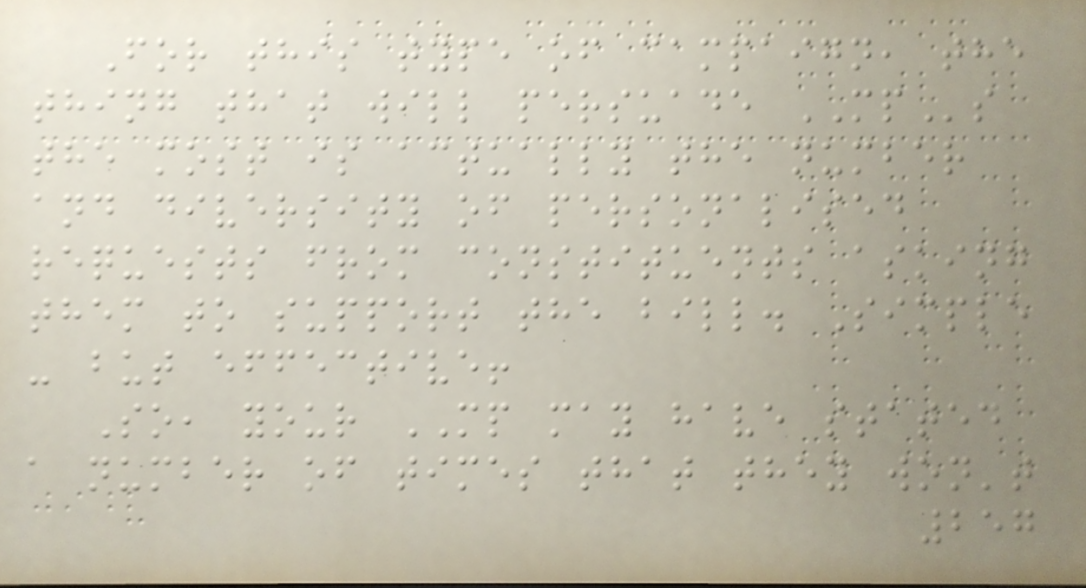For this type of campaign, the
thing that will persuade MPs
the most is actually the number
and diversity of personalised
requests from constituents asking
them to support the bill. Simple
- but effective!
So, your MP may have stated
a number of times that they won't
257
